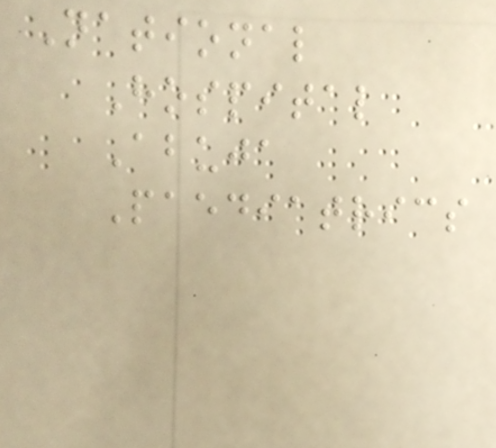National
Hospital
Abuja
Paediatrics
